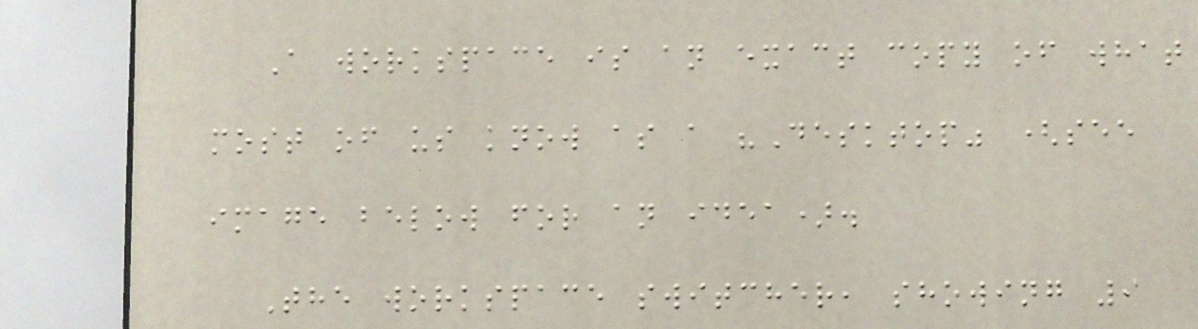A workspace is an exact copy of what
most of us know as a "Desktop" (see
image below for an idea).
The workspace switcher, showing 9
